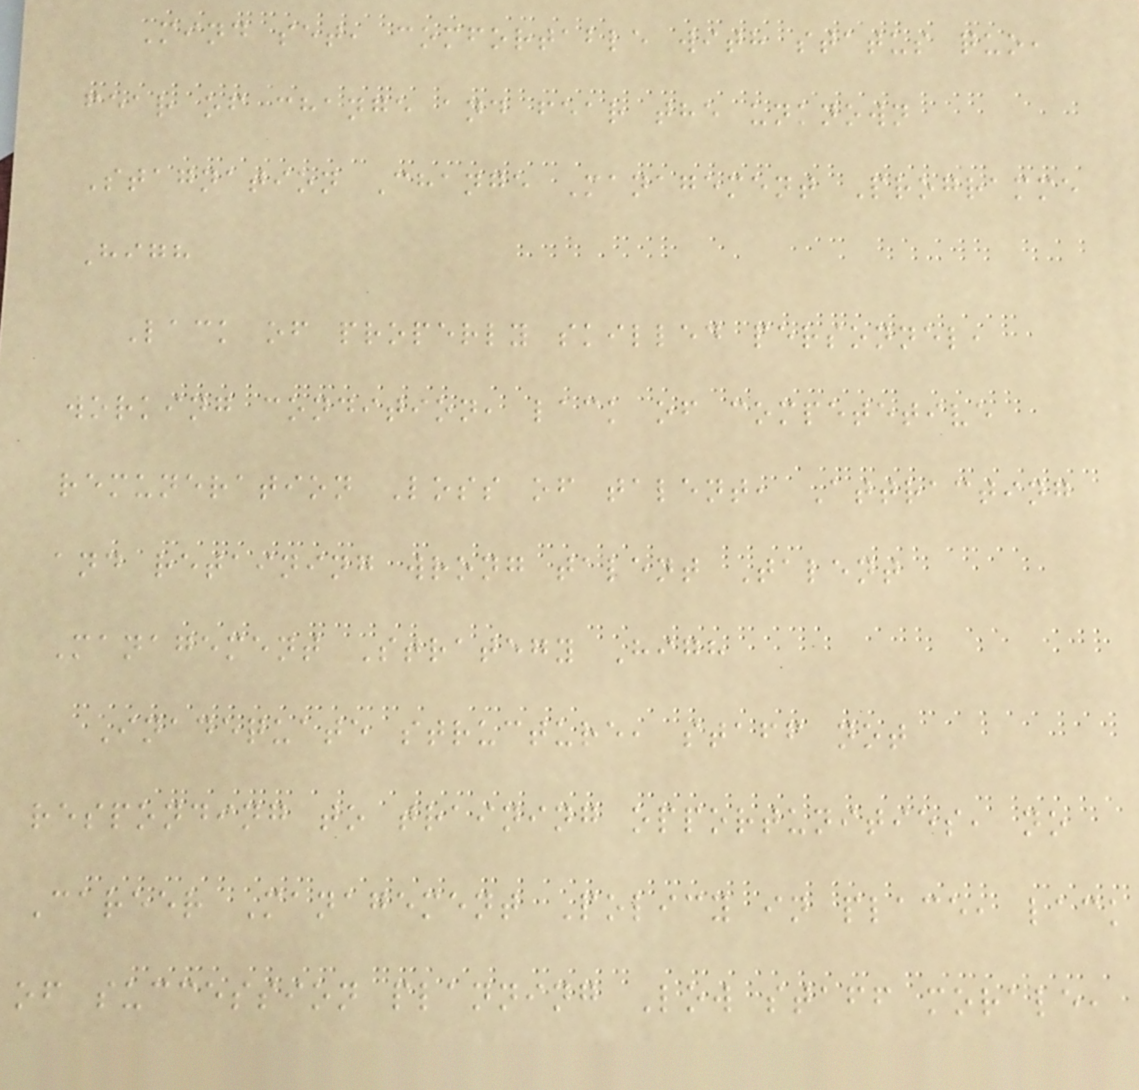Mind set, comfortable with status quo,
fear of change and fear the unknown
Stagnation Change Management Programme
High
Lack of properly skilled personnel,
working condition, lack of competetive
remuneration Loss of talent, Attracting
and retaining wrong talent Talent
Management Strategy High
Inadequate structure, staff not
responding to training opportunities, no
Career Management Policy in place, lack
of succession planning Low staff morale,
